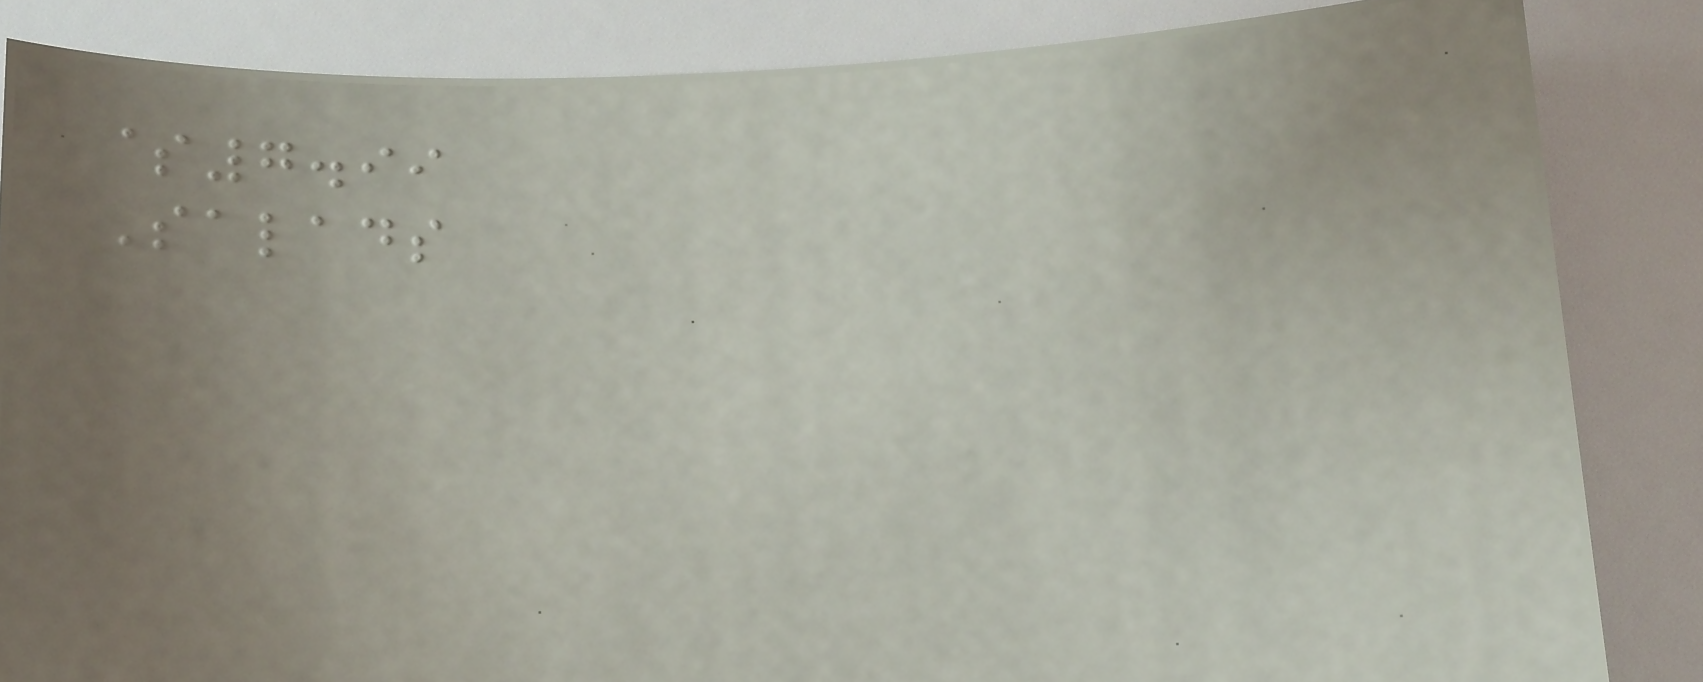$7.99
Salads
